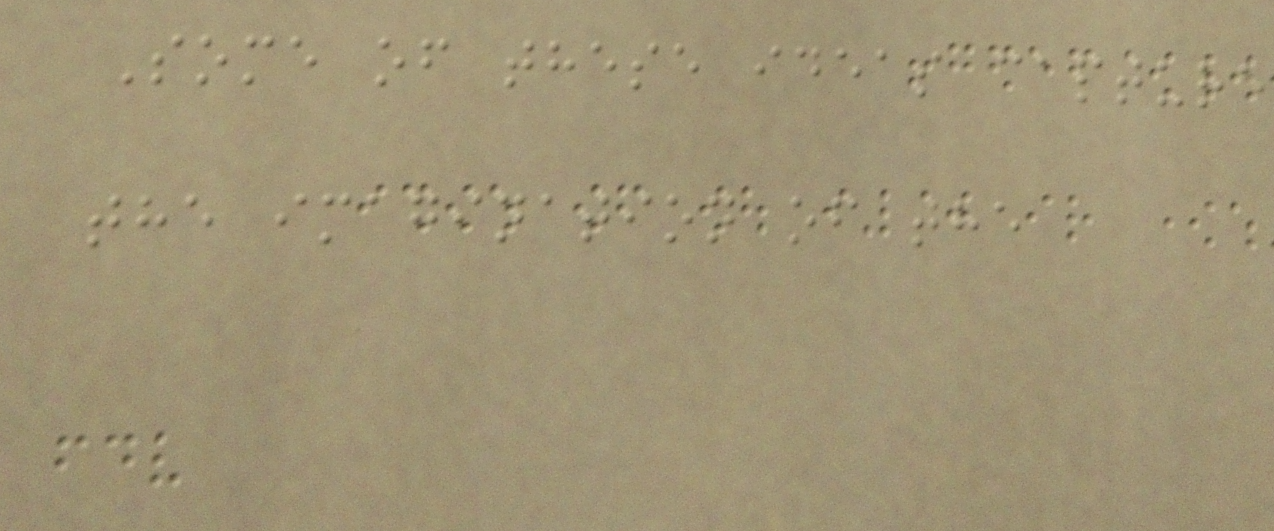Some of these ideas capture
the imagination of the
